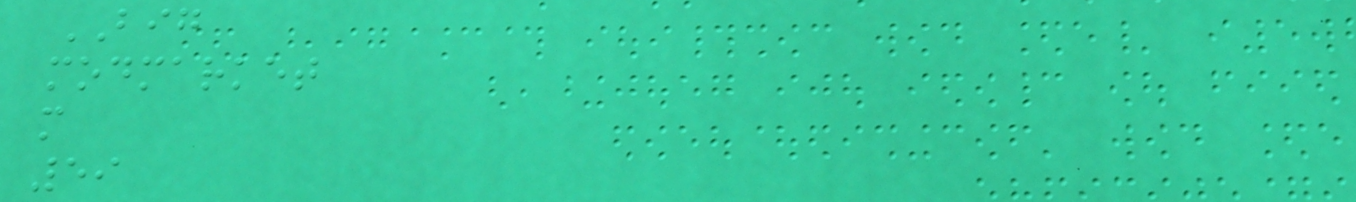BIG
modmarket
m
59
